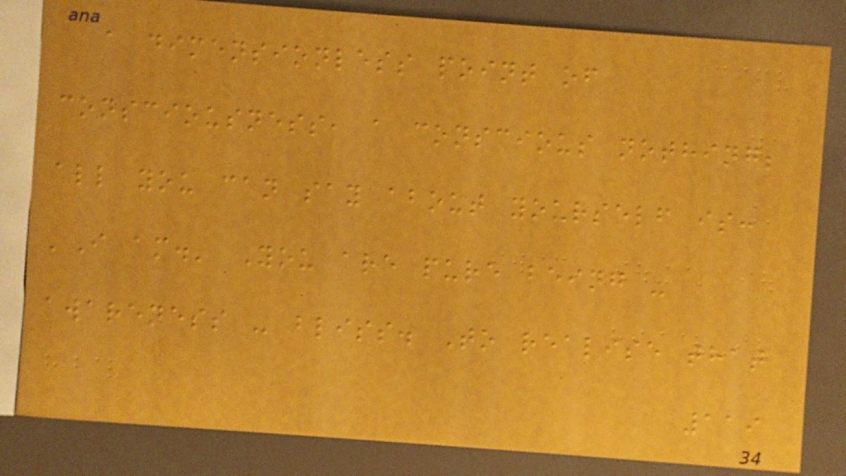a dimensionless point of
consciousness, a conscious nothing;
all you can say about yourself is:
'I am.' You are pure being -
awareness - bliss. To realise that
119
